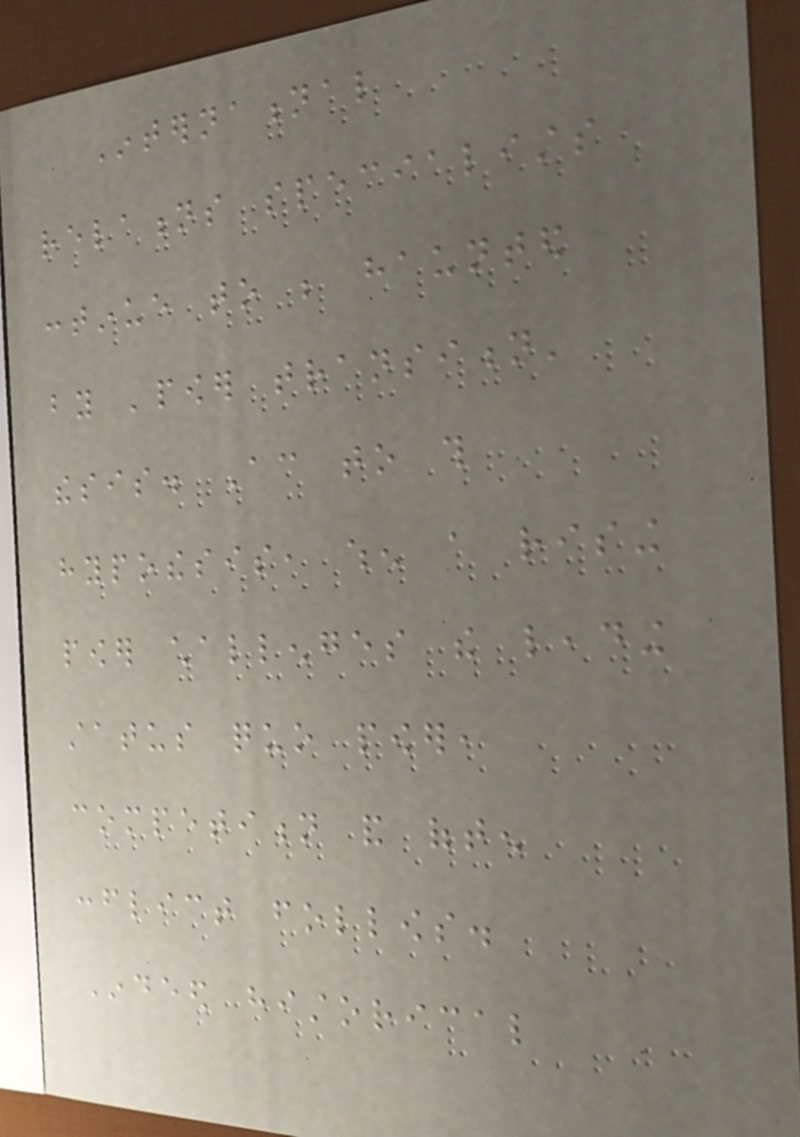International
relations specialists
continue to be haunted
by 'power transition'
thesis. According to this
hypothesis, when a rising
power challenges the leading
status quo power,
competition and often
conflict follows.
Indeed historical
